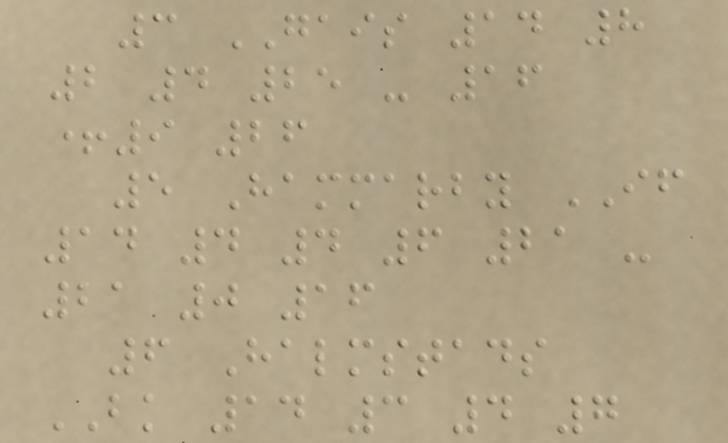3 GAIS 14 8
2 4 25 - 16
+9 26
5 Hammarby IF
14 4 4 6 21 -
21 0 16
6 Halmstads
BK 14 3 4 7
